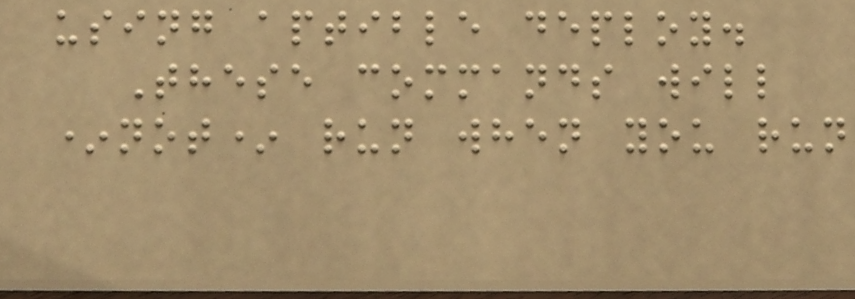using aptible deploy.
These commands will
*not* run when you run
